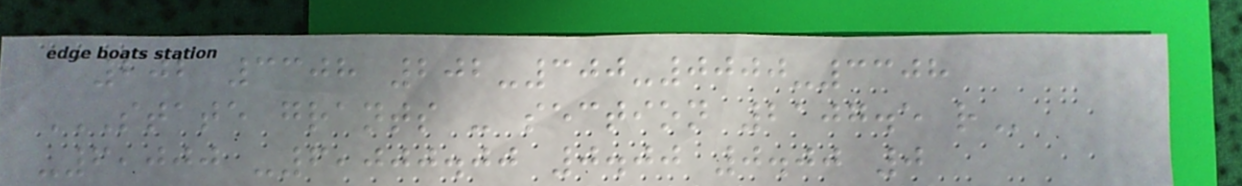202 3308 202-300-0000-3308
STATE GRANTS - SECTION 2107.5 R
-6,000 -6,000.00 0.00 0.00 0
